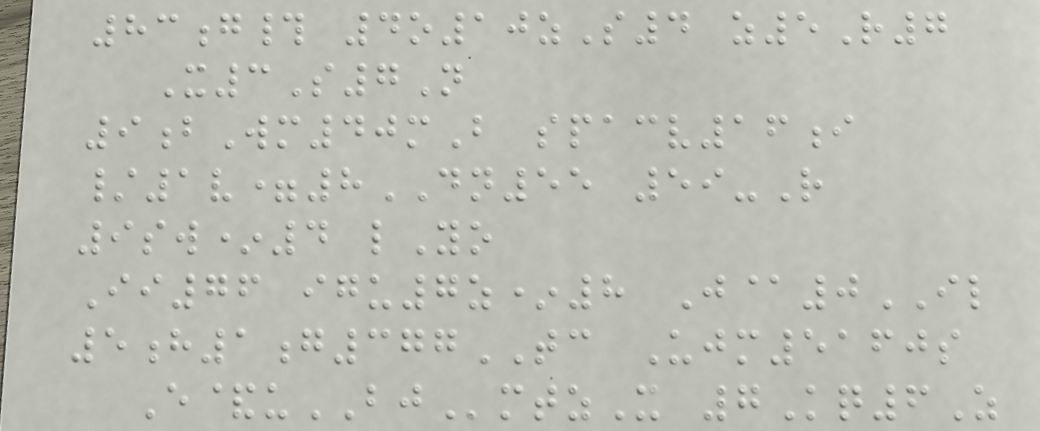83g# 4o10zS4 z5R7
X3S7N
9bWm40mB spacv16i
/1v=8DN55 59-R
9sw*4 lYo
Ii76 igu7z*8 J@0IL
5h1g377TC Ujm5160s
E&uBJmtzX 7Kq6Z
